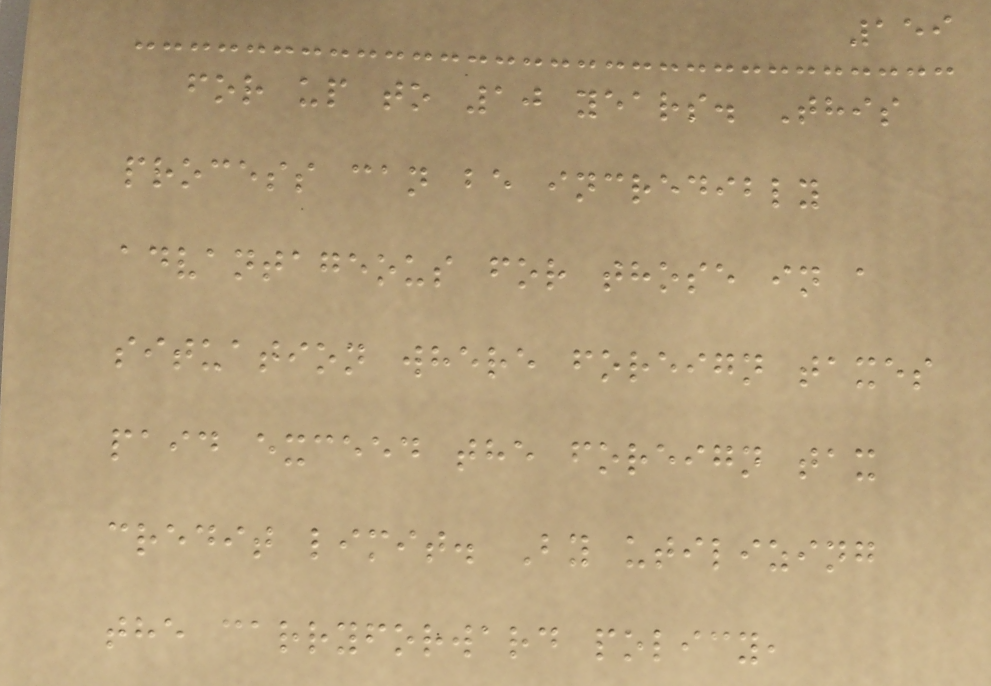159
for up to 10 years. This
process can be incredibly
advantageous for those in a
situation where foreign taxes
paid exceed the foreign tax
credit limit. By utilizing
the carryforward policy,
